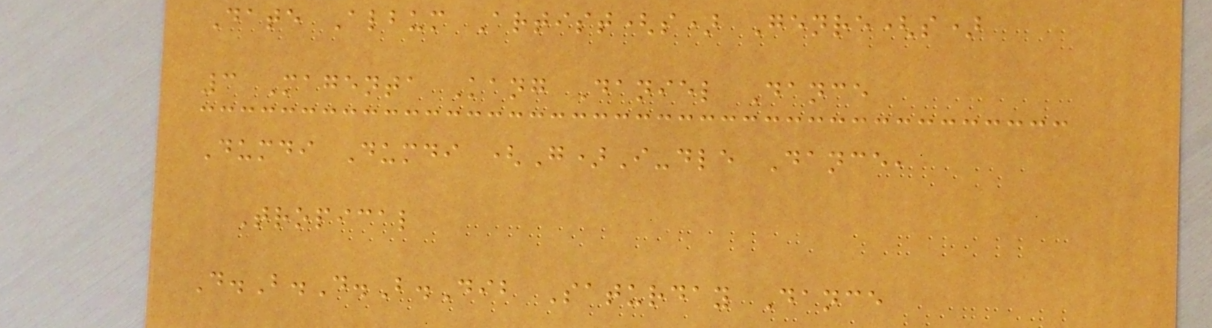Date Album Artist(s) Genre(s)
3 Magenta Kang Daniel Dance
Dumdi Dumdi (G)I-dle Dance,
Tropical
D.B.D.B.Dib Saturday Dance
